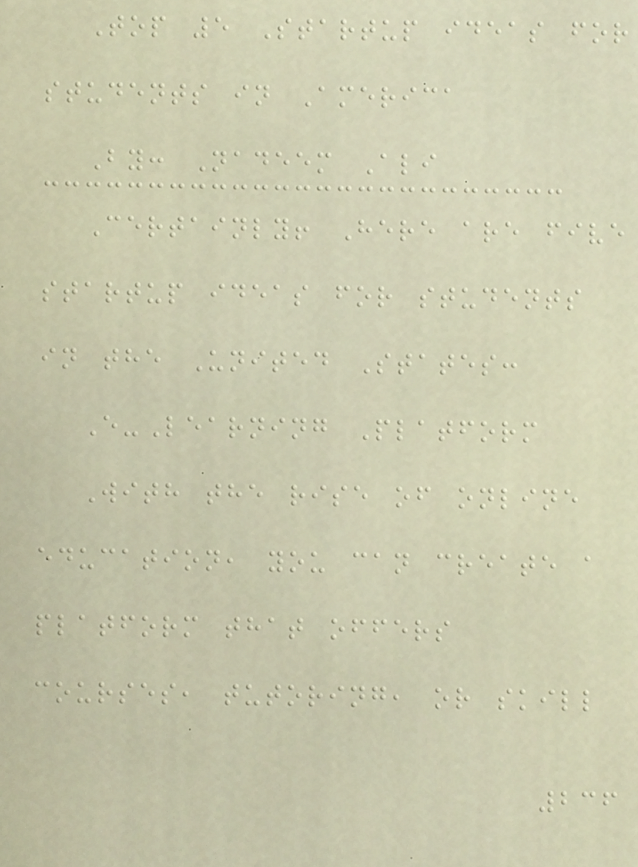Top 5 Startup ideas for
students in America
By: Nadeem Ali
Certainly! Here are five
startup ideas for students
in the United States:
E-Learning Platform
With the rise of online
education, you can create a
platform that offers
courses, tutoring, or skill
236
